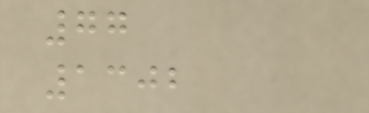77
1302
